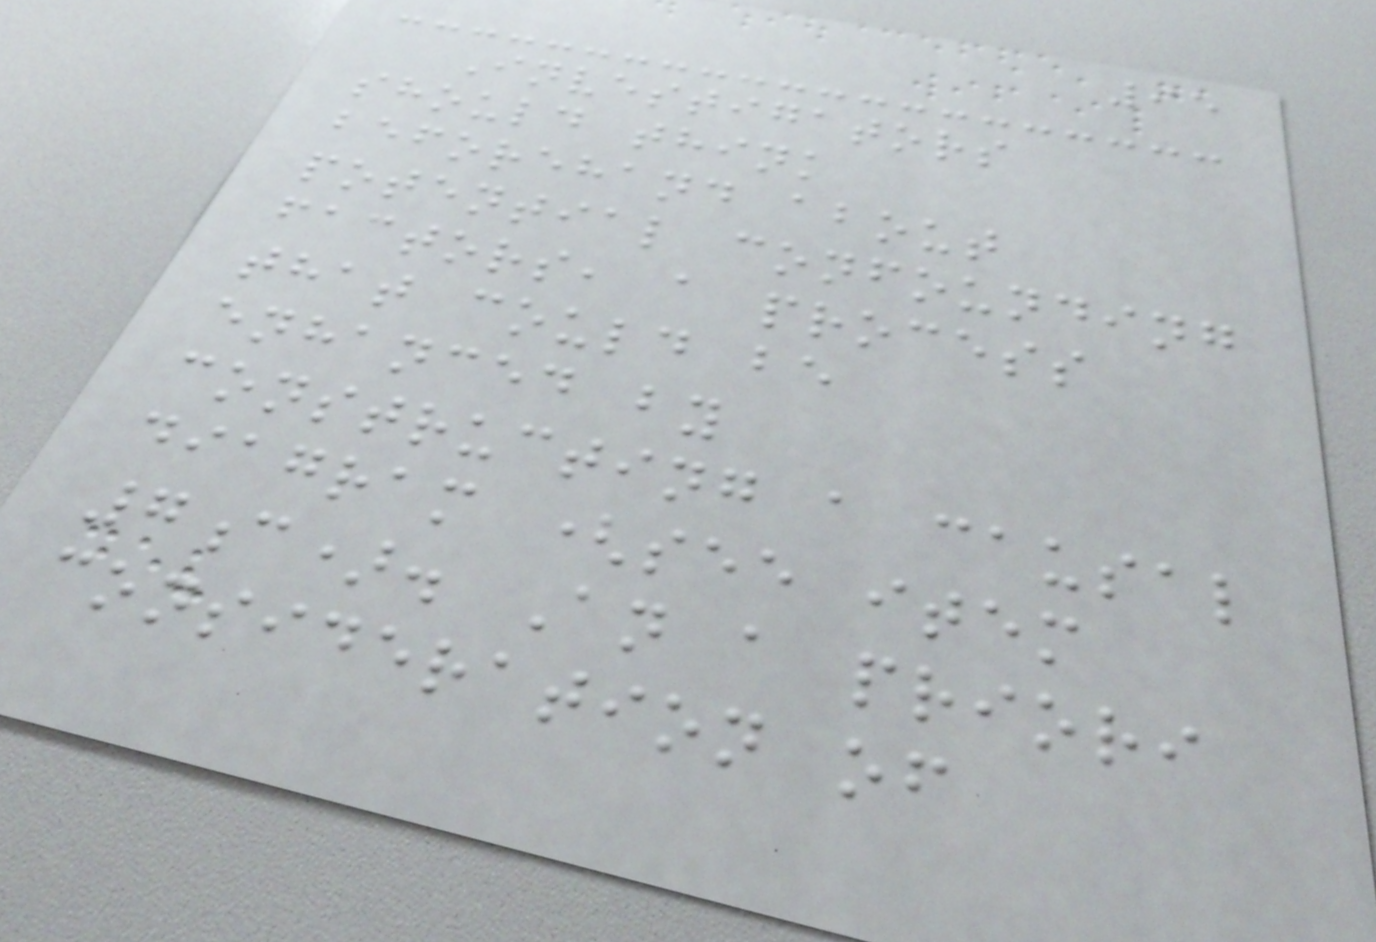95
Investigators
should think
beforehand about
potential confounding
factors, a process
that could be
enhanced by
constructing a causal
diagram (see item
7c). An a priori
consideration of
